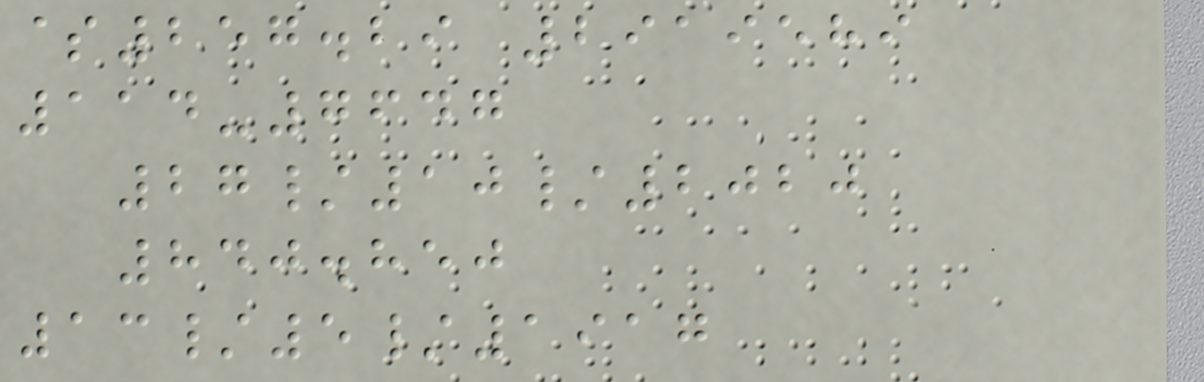$257.29 2919589
114-7647
27/10/2020
840.850
13/5/1917
